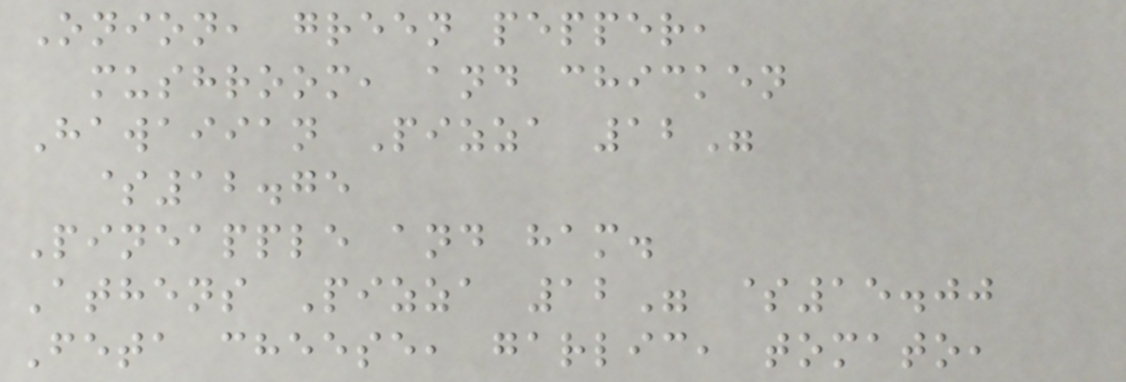Onion, green pepper,
mushroom, and chicken
Hawaiian Pizza 12"
$12.75
Pineapple and ham.
Athens Pizza 12" $15.00
Feta cheese, garlic, tomato,
